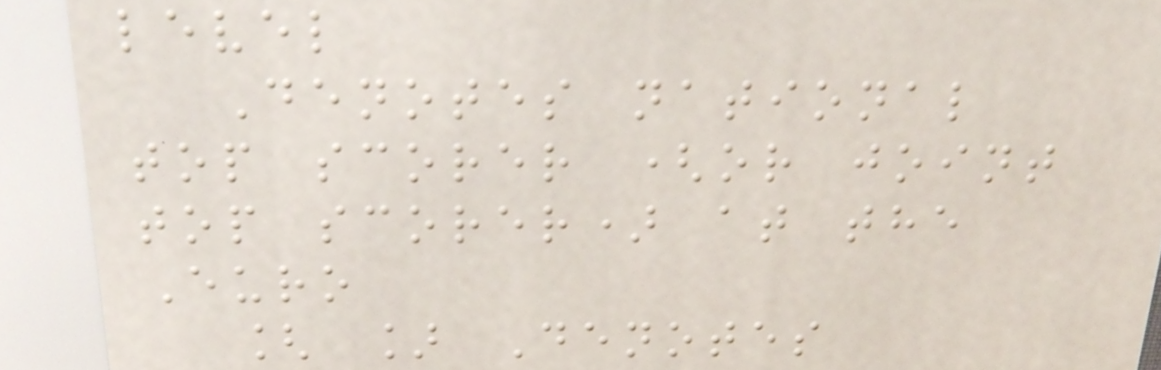level
Denotes national
top scorer (or joint
top scorer) at the
Euro
[ ] Denotes
